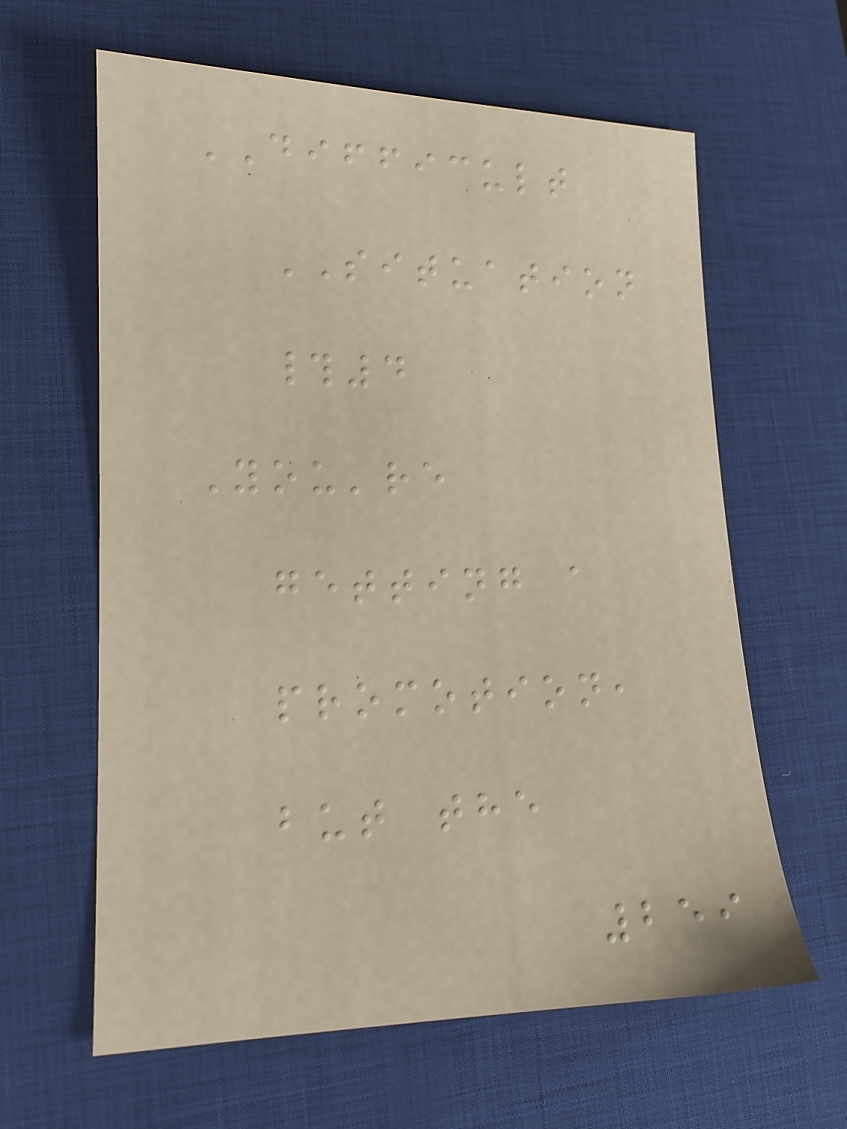DIFFICULT
SITUATION
#4
You're
getting a
promotion,
but the
259
